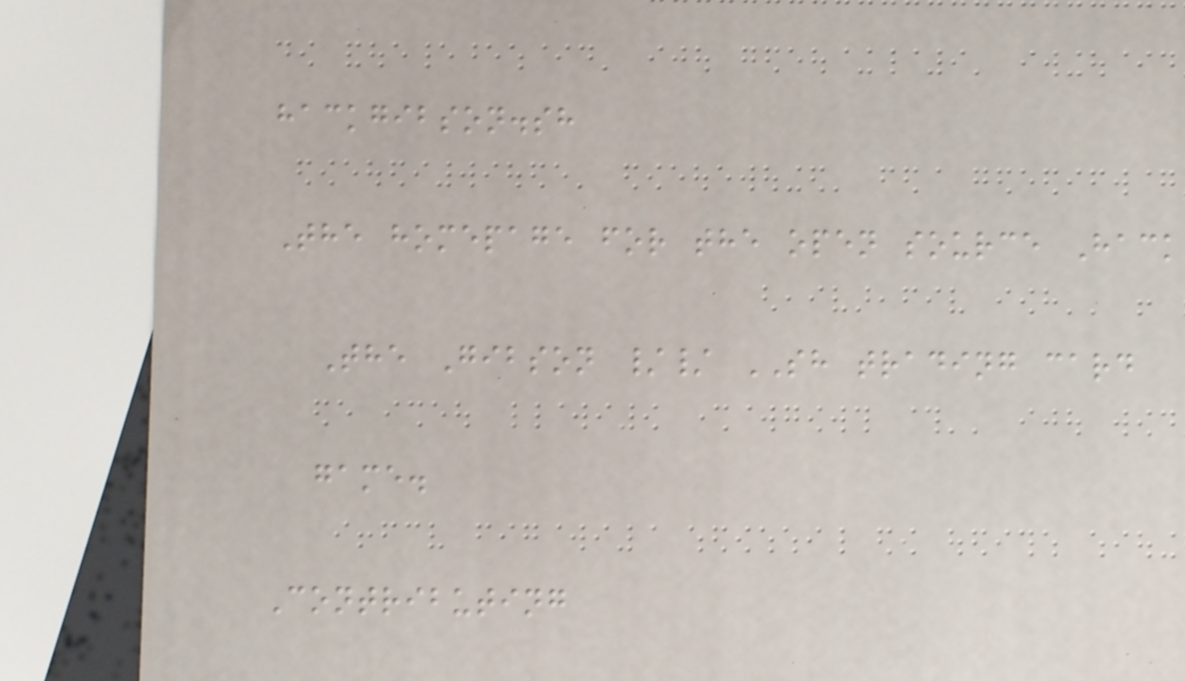hackgibson.sh
The homepage for the open source Hack
The Gibson // SH trading card
game.
Contributing
